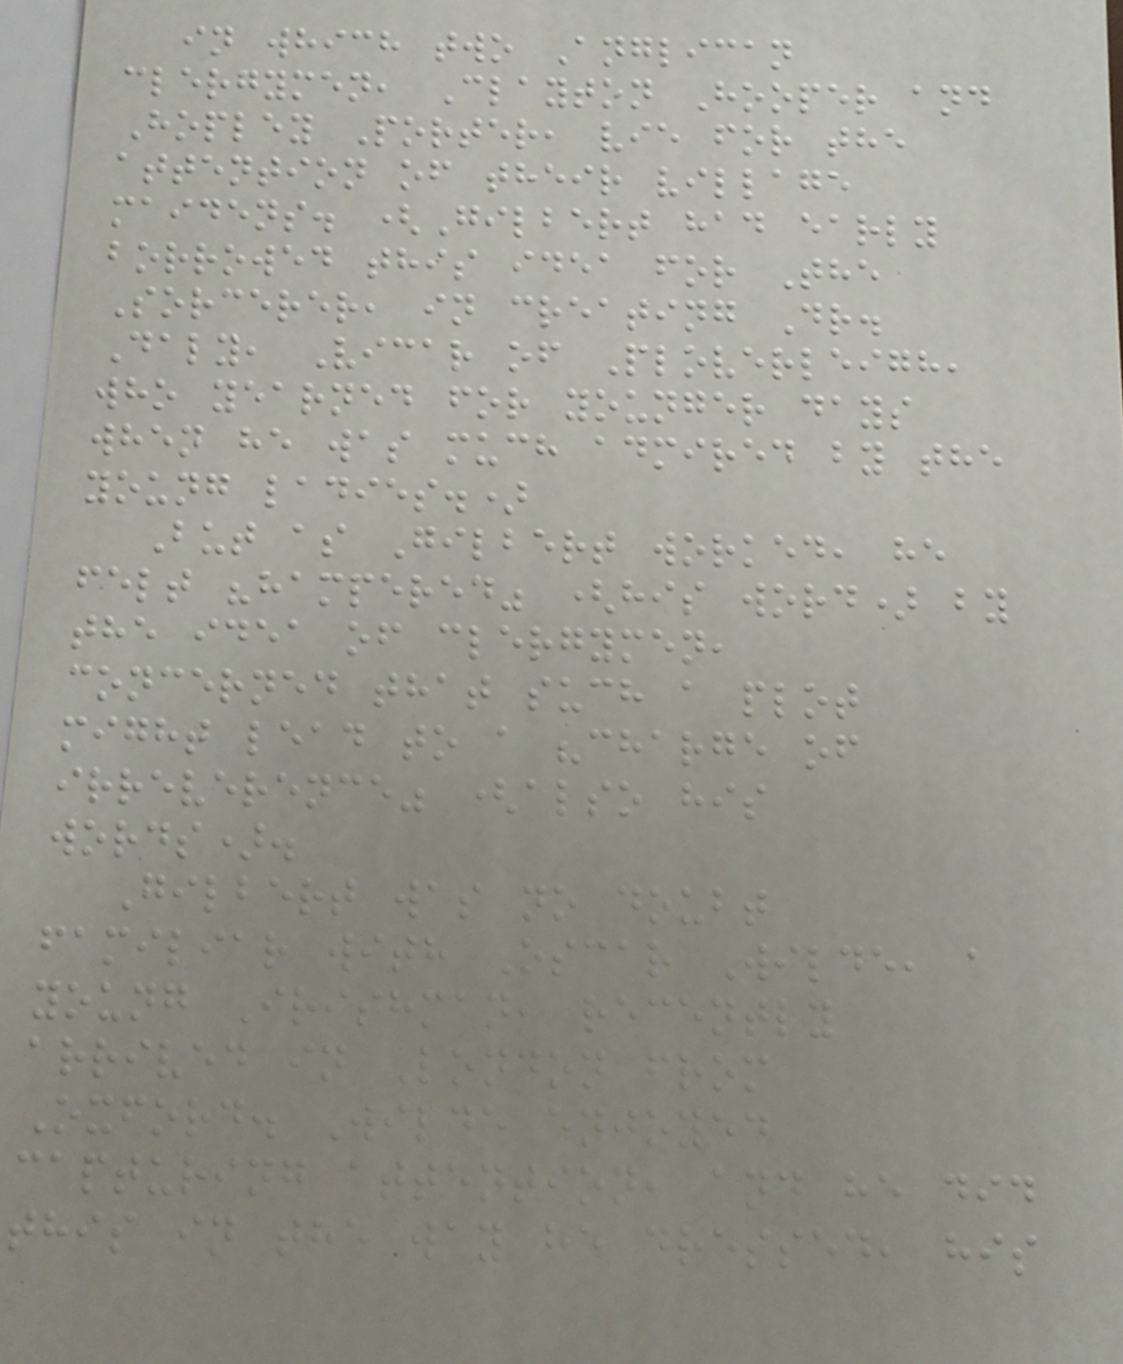in which two Anglican
clergymen, Clayton Hooper and
Hopley Porter, vie for the
attention of their village
maidens. (Gilbert had early
borrowed this idea for The
Sorcerer, in creating Dr.
Daly, Vicar of Ploverleigh,
who yearned for younger days
when he was much admired by the
young ladies.)
But as Gilbert worked, he
felt "hampered" (his word) by
the idea of clergymen,
concerned that such a plot
might lead to a "charge of
irreverence" (also his
words).
Gilbert was no doubt
familiar with Oscar Wilde, a
young Irishman, recently
arrived in London from
Oxford. Wilde enjoyed
capturing attention, and he did
this in the way he dressed, his
